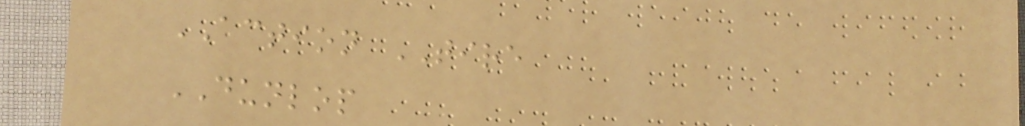ACTION TIRE
DUNLOP
